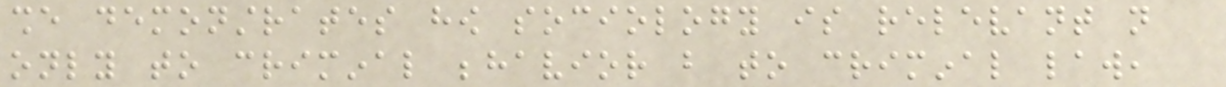she demonstrates how sociology is relevant not
only to criminal behavior but to criminal law,
